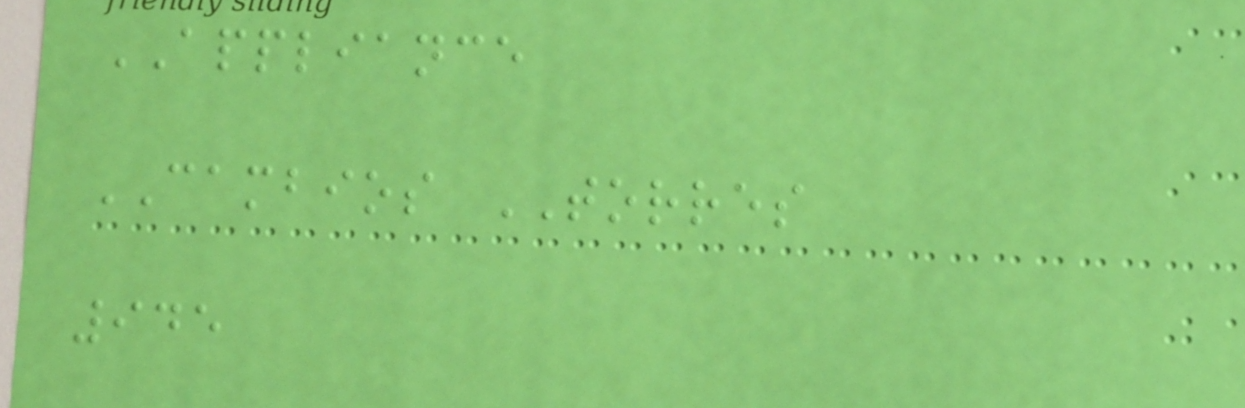APPLIANCE
CAMBIOS TORRES
945
